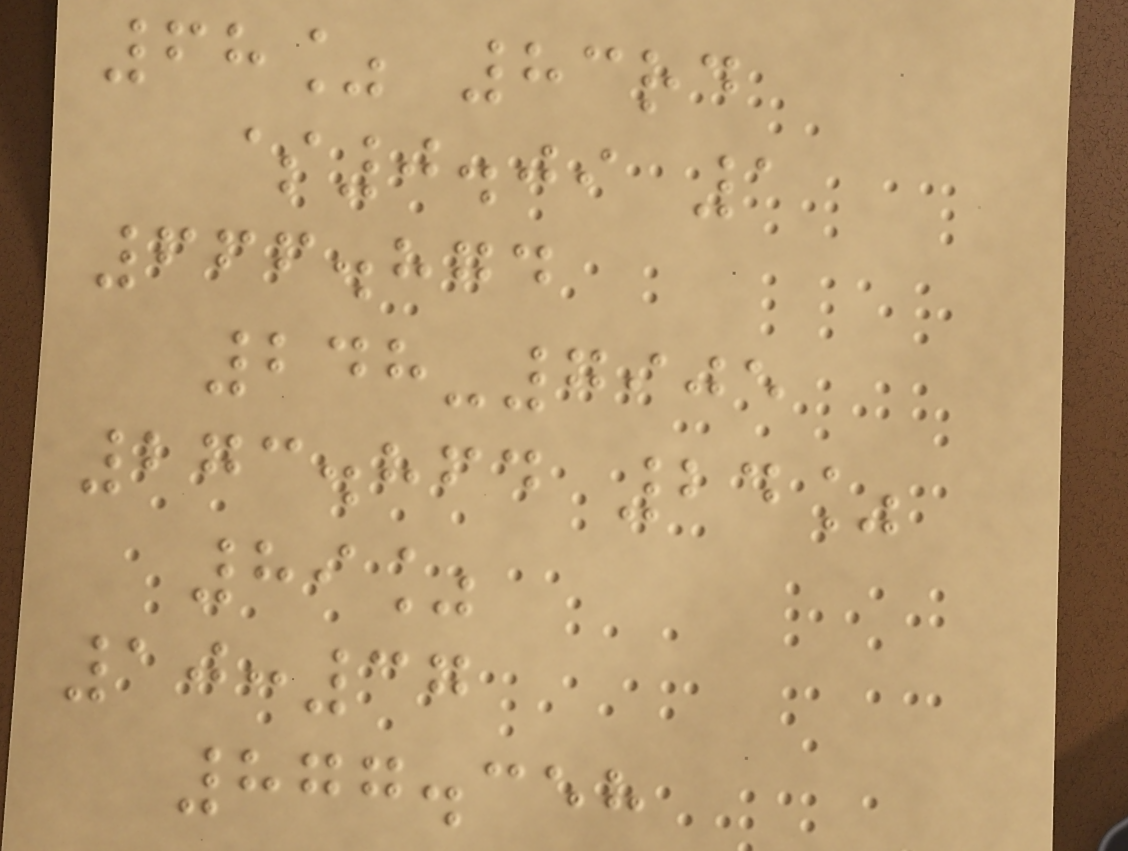68% 83rd
$0.09 1
666.874
248-7905
273.864 24%
89%
10:37
877.358
